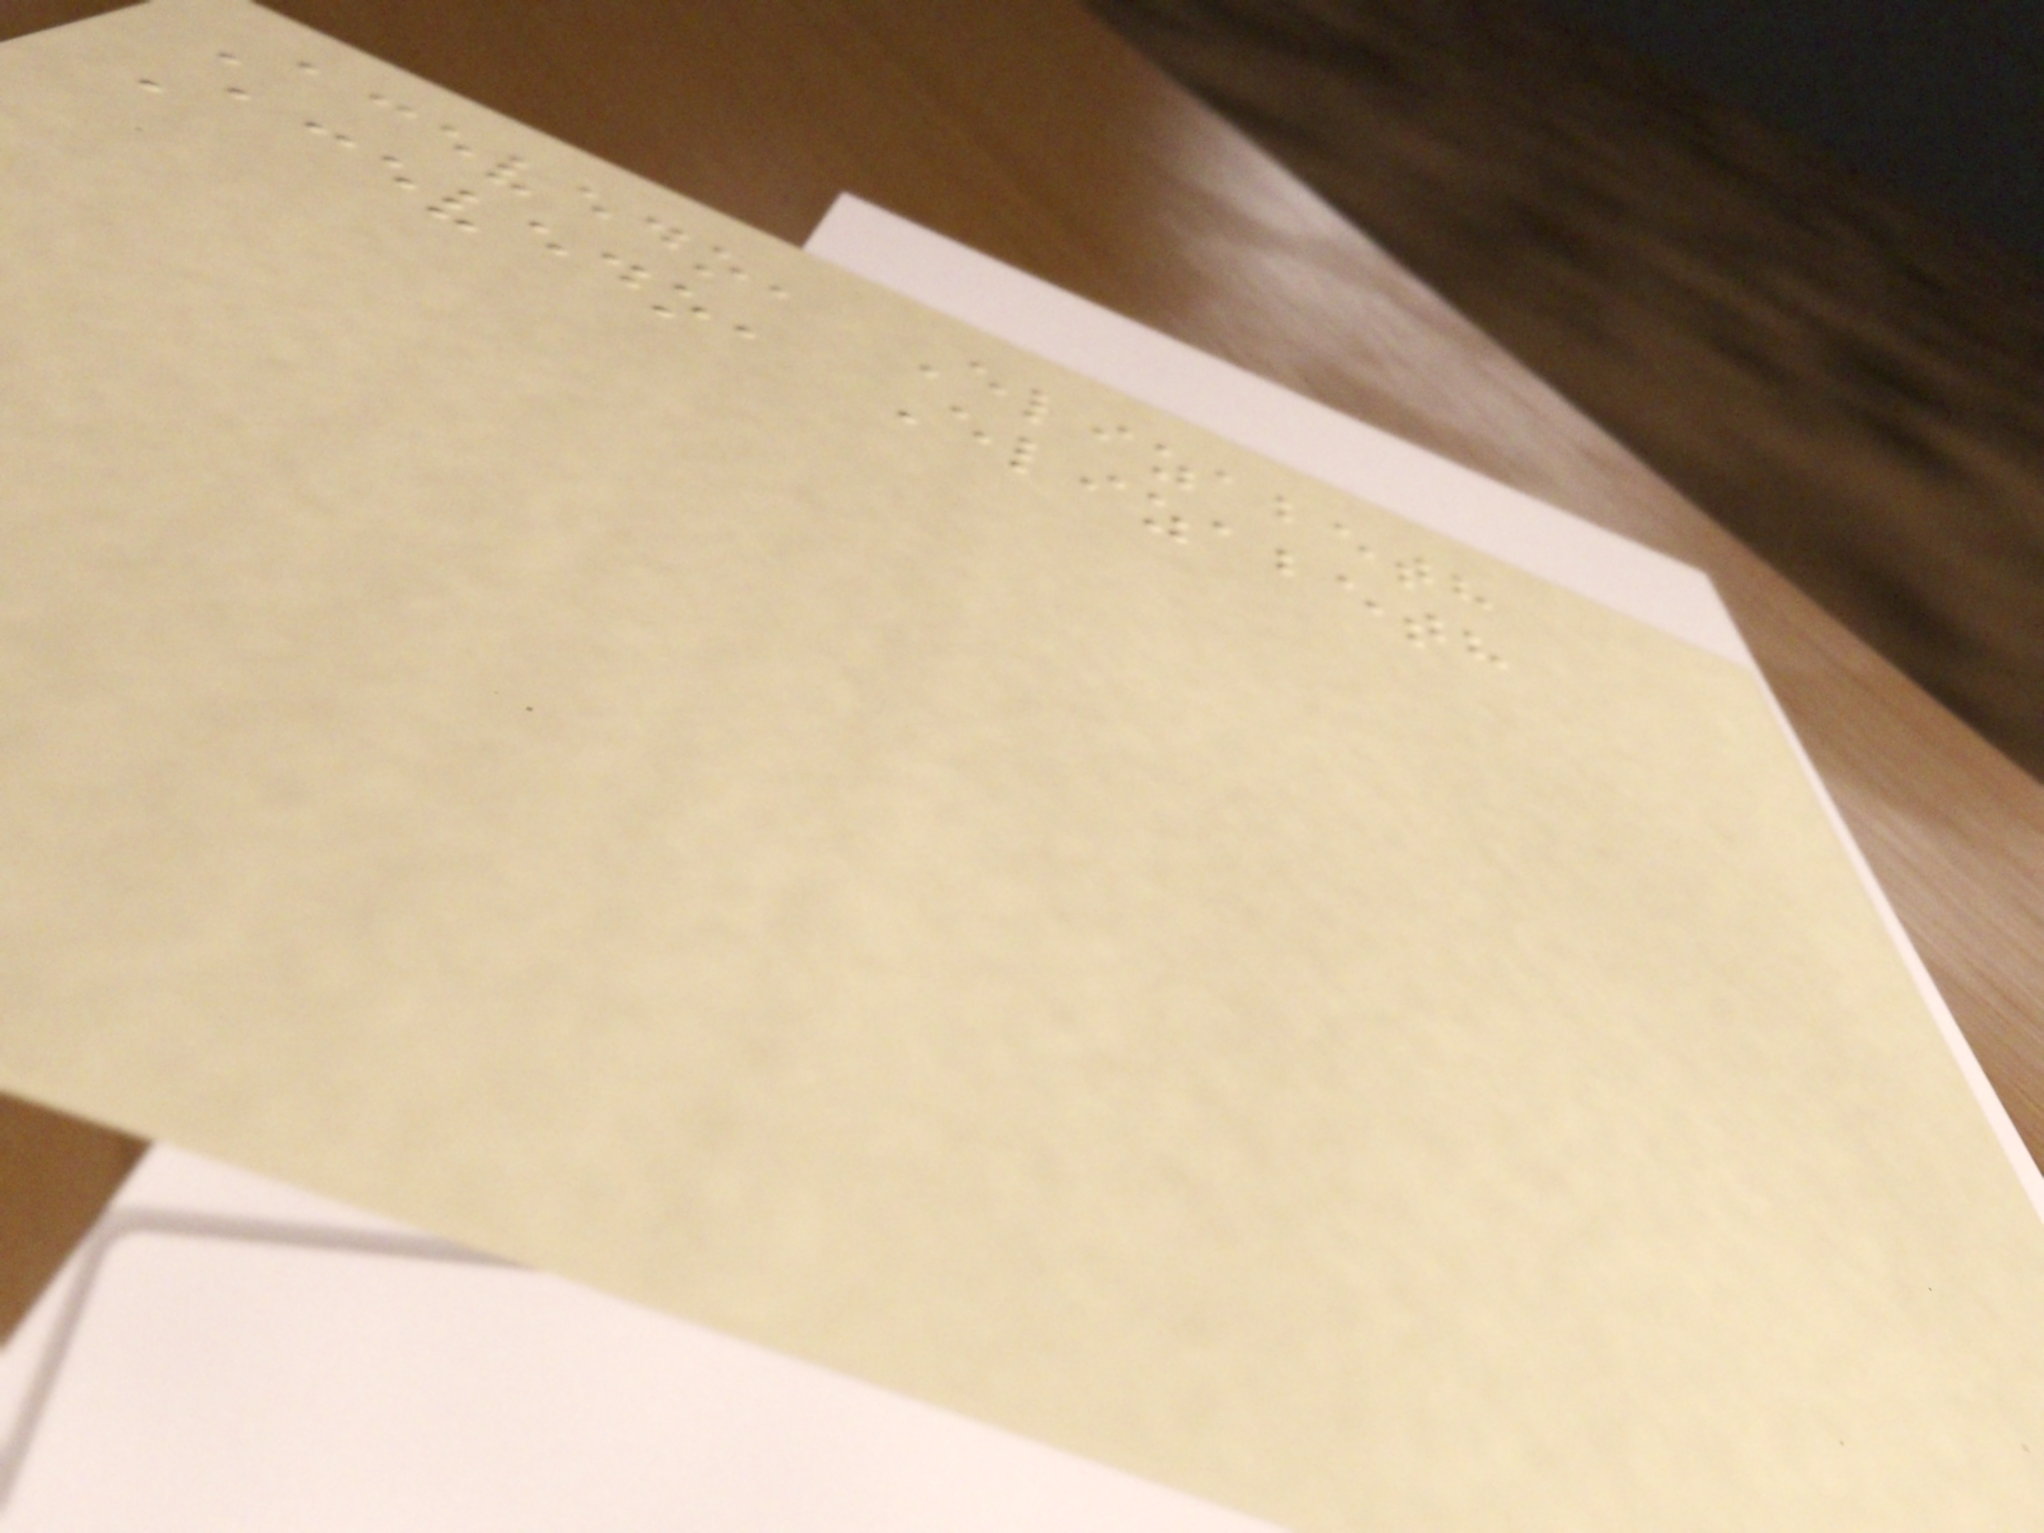Acevedo, Elizabeth
Acevedo, Elizabeth
